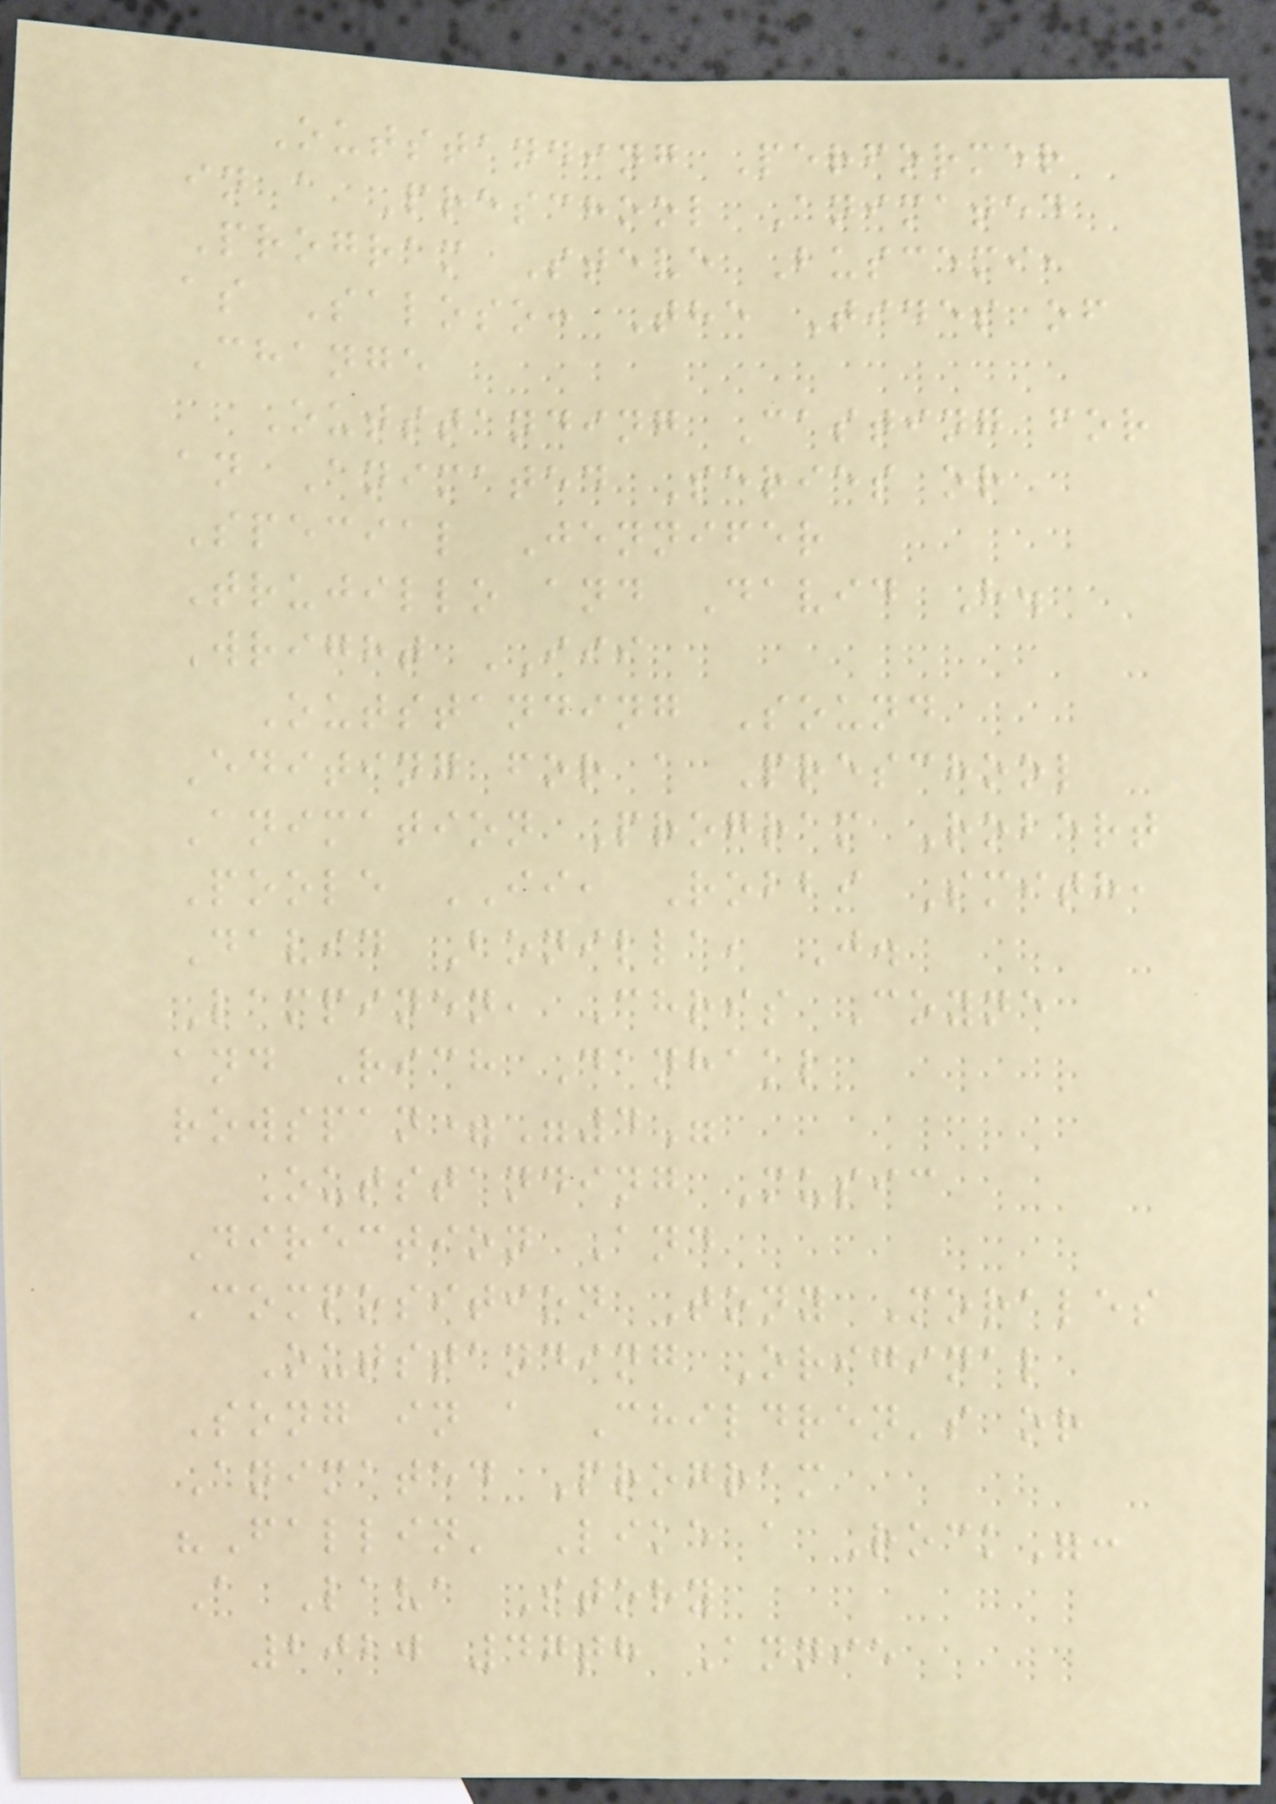Outstanding Performer
in a Preschool Animated
Program Steve Buscemi,
as Saloso: The Tides of
Change
Outstanding Casting for
an Animated Series or
Special Jennifer
Trujillo and David H.
Wright III
Outstanding Sound
Editing for a Preschool
Animation Program Robert
Poole II, Robbi Smith,
David Bonilla, J.
Lampinen, Chris Coyne
and Rich Danhakl
rowspan="4"
Outstanding Music
Direction And
Composition Tony Morales
Outstanding Original
Song in a Children's or
Animated Program
"Fallin' Like a Rock":
A Lava Story
2020 47th Annie
